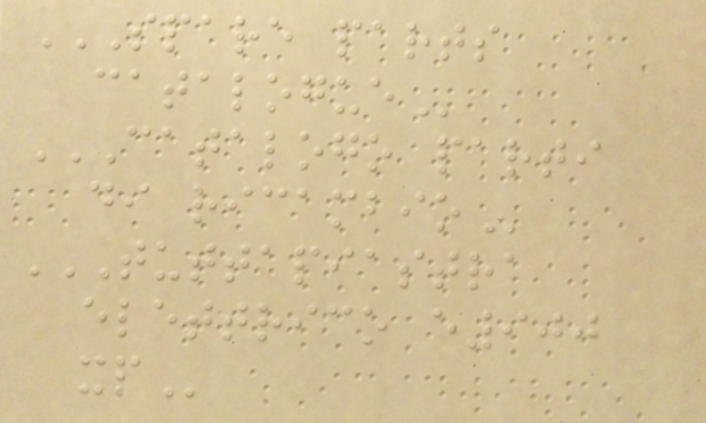SPARE PARTS
CATALOGUE
CATALOGO PARTI
DI RICAMBIO
TUTTAPIASTRA
ELETTRICO E900
XP
